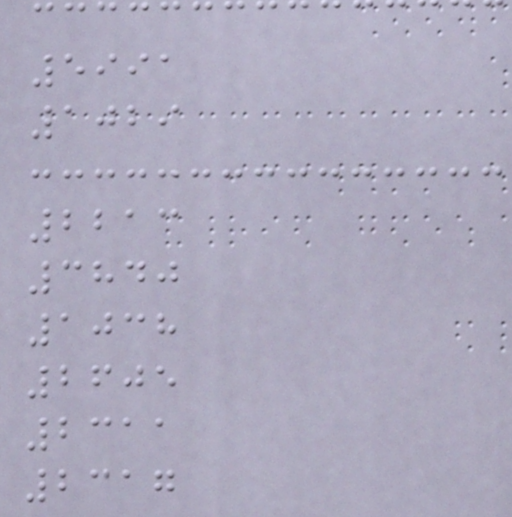5991
1029
2213
3840
1038
2605
2311
2317
